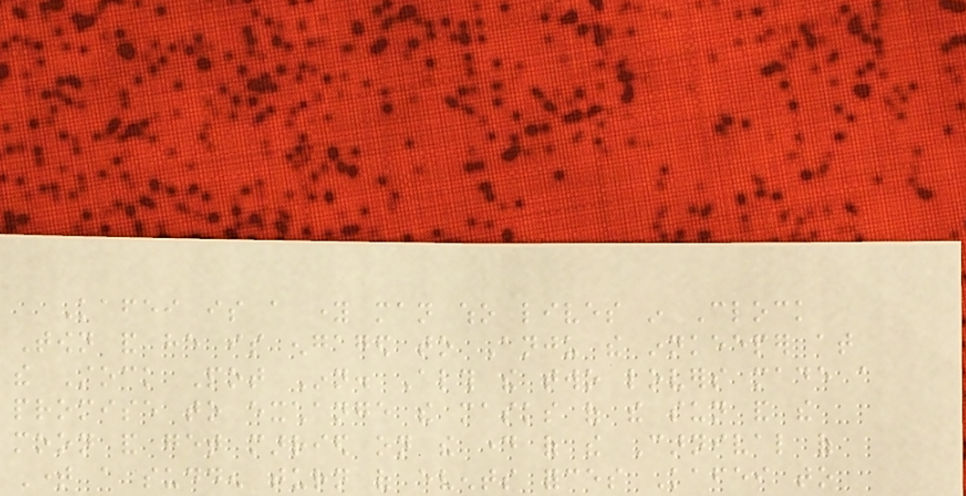Kafei is a young man who lives in Clock
Town and he is engaged to Anju the innkeeper at
the Stock Pot Inn. Although the two lovers made a
promise to exchange the masks of the sun and the
moon and get married on the day of the Carnival of
Time a sudden turn of events forces Kafei to
